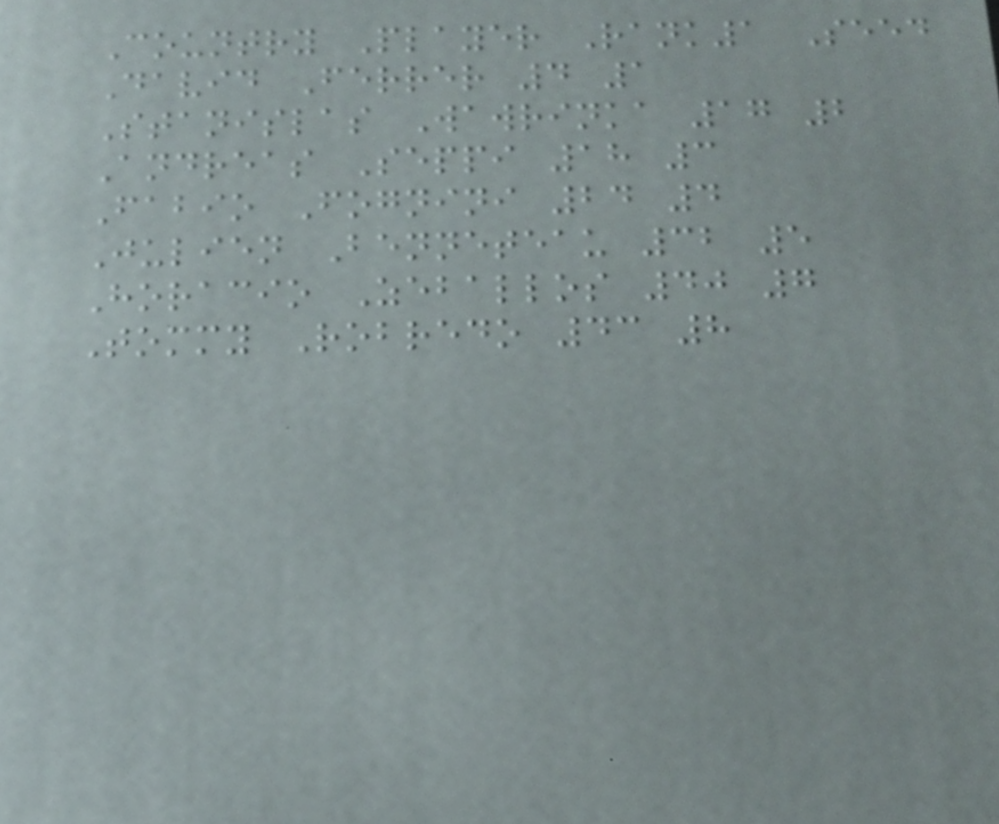Country Player Rank1 Seed
David Ferrer 4 1
Stanislas Wawrinka 17 2
Andreas Seppi 18 3
Fabio Fognini 24 4
Julien Benneteau 32 5
Horacio Zeballos 40 7
Tommy Robredo 43 8
